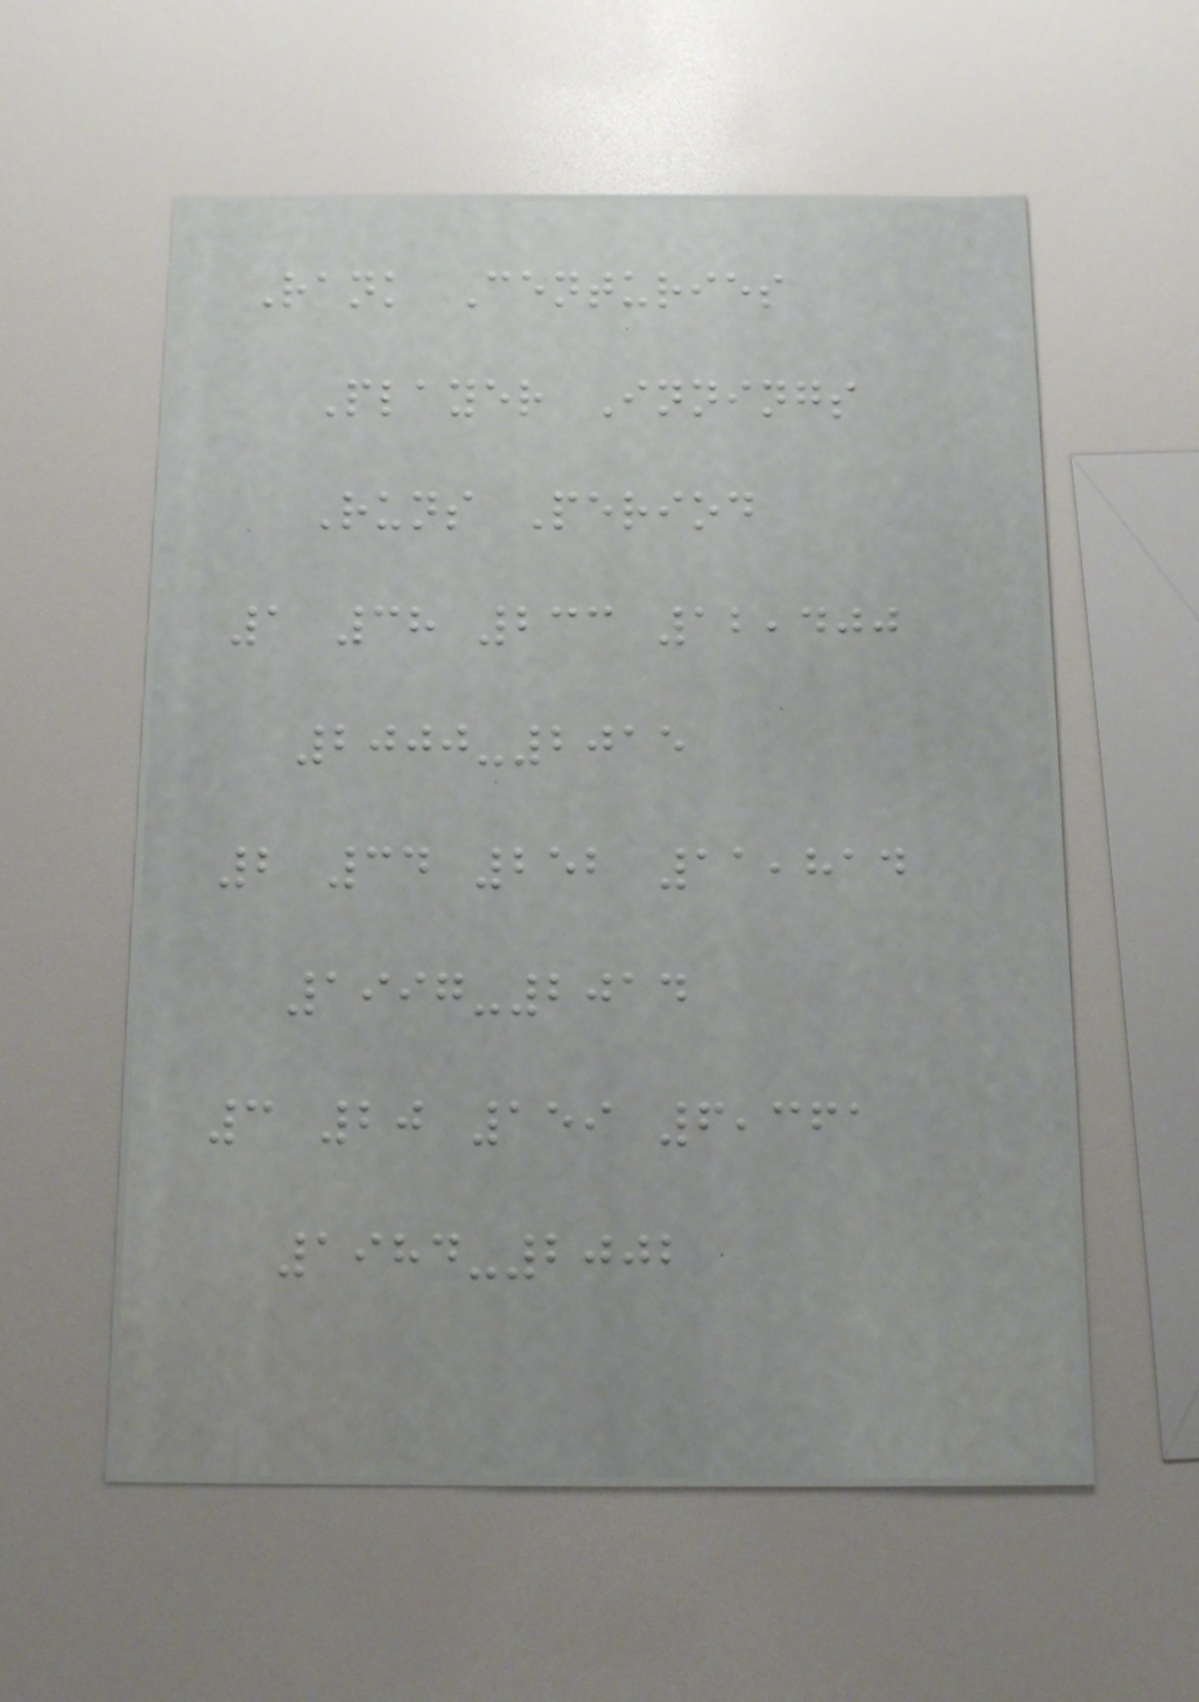Rank Centuries
Player Innings
Runs Period
1 38 233 12,400
2000-2015
2 34 252 11,814
1997-2014
3 20 159 6,361
1984-2002
